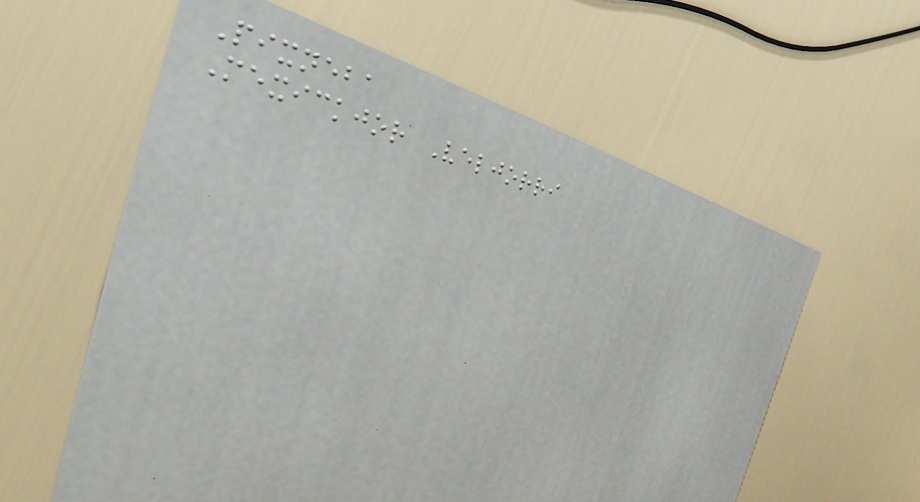Pixneba
Mexickjor Veljorri
